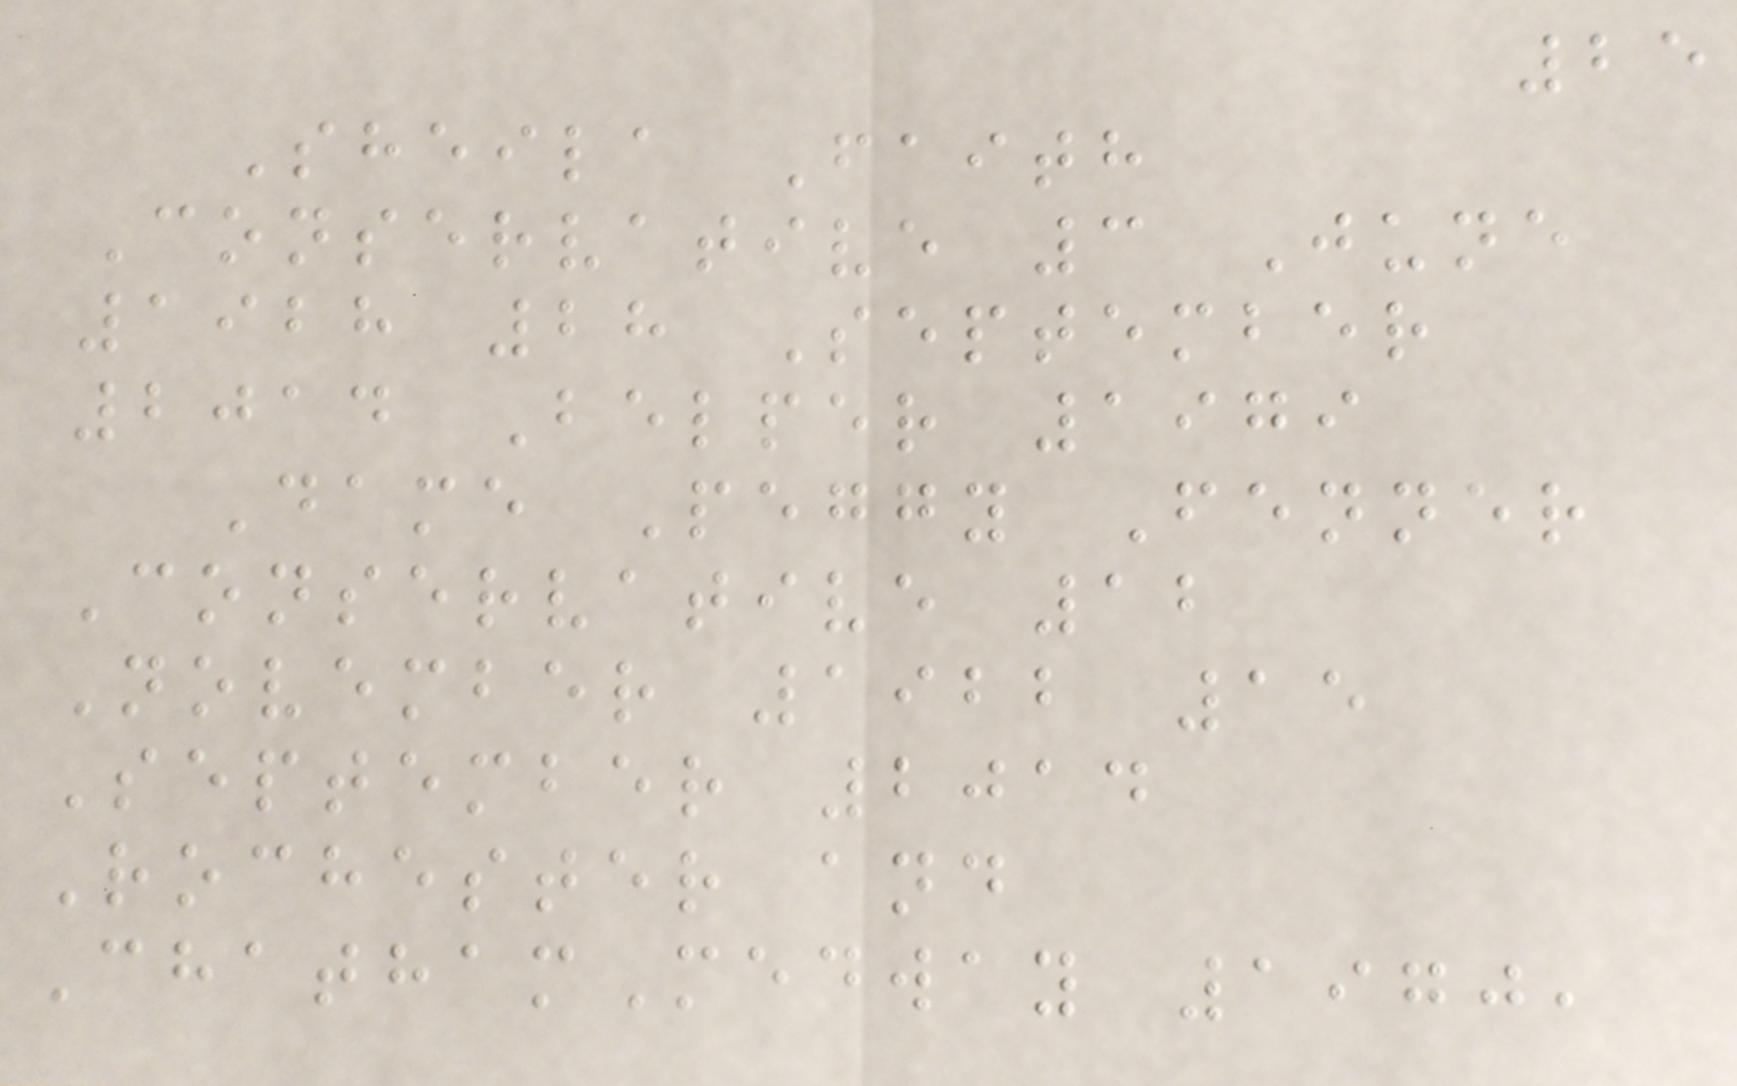25
Sheila Faith
Conservative 3 June
1928 28 September
2014 Belper 1979
Dame Peggy Fenner
Conservative 12
November 1922 15
September 2014
Rochester and
ChathamMedway 1970,
